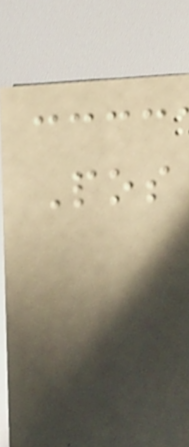Pos
